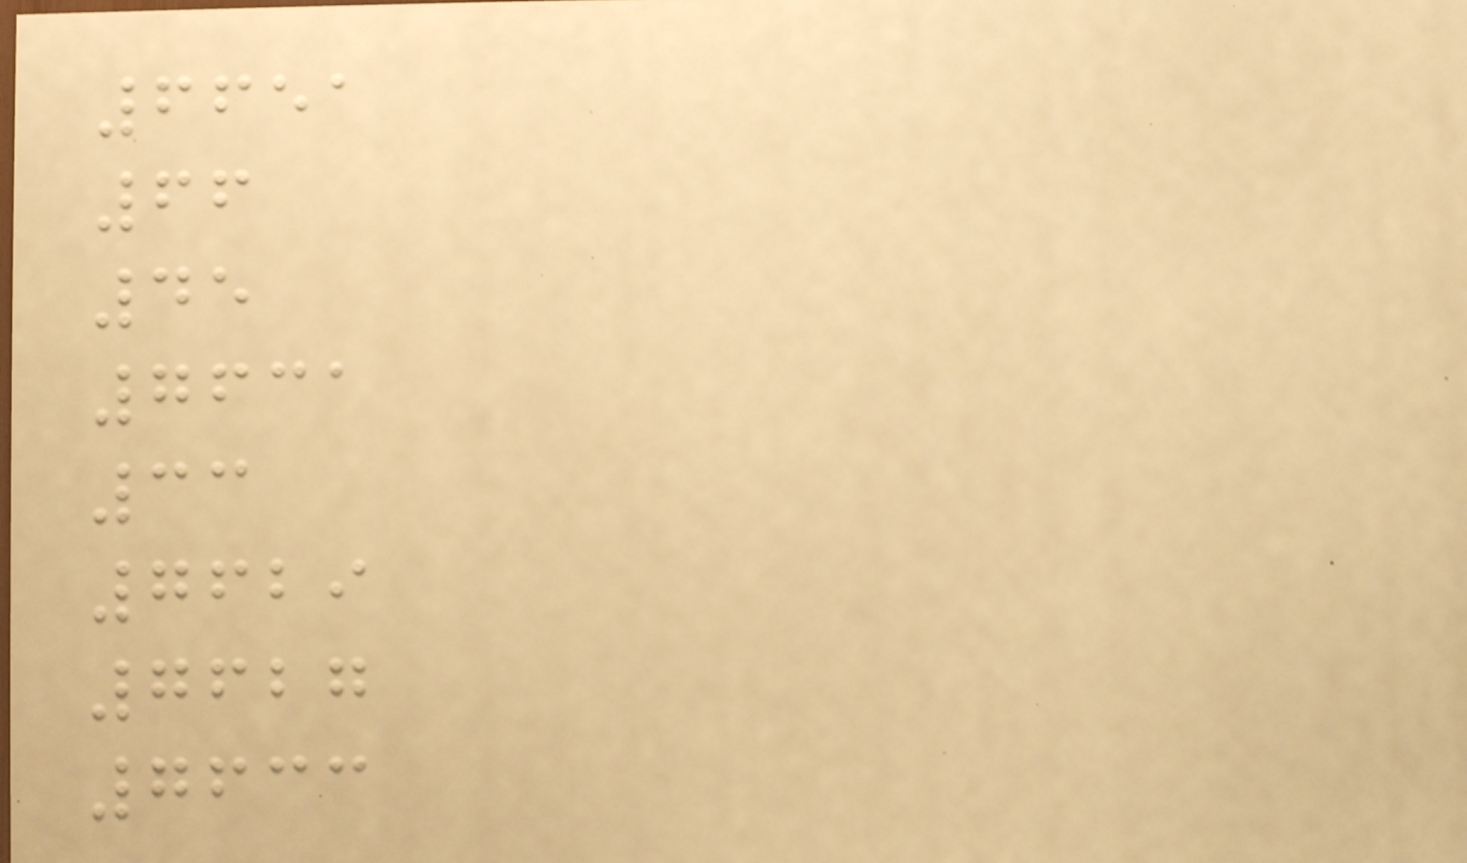6651
66
45
7631
33
7629
7627
7633
